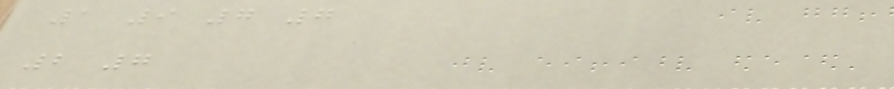1 9 7 7
2 7
